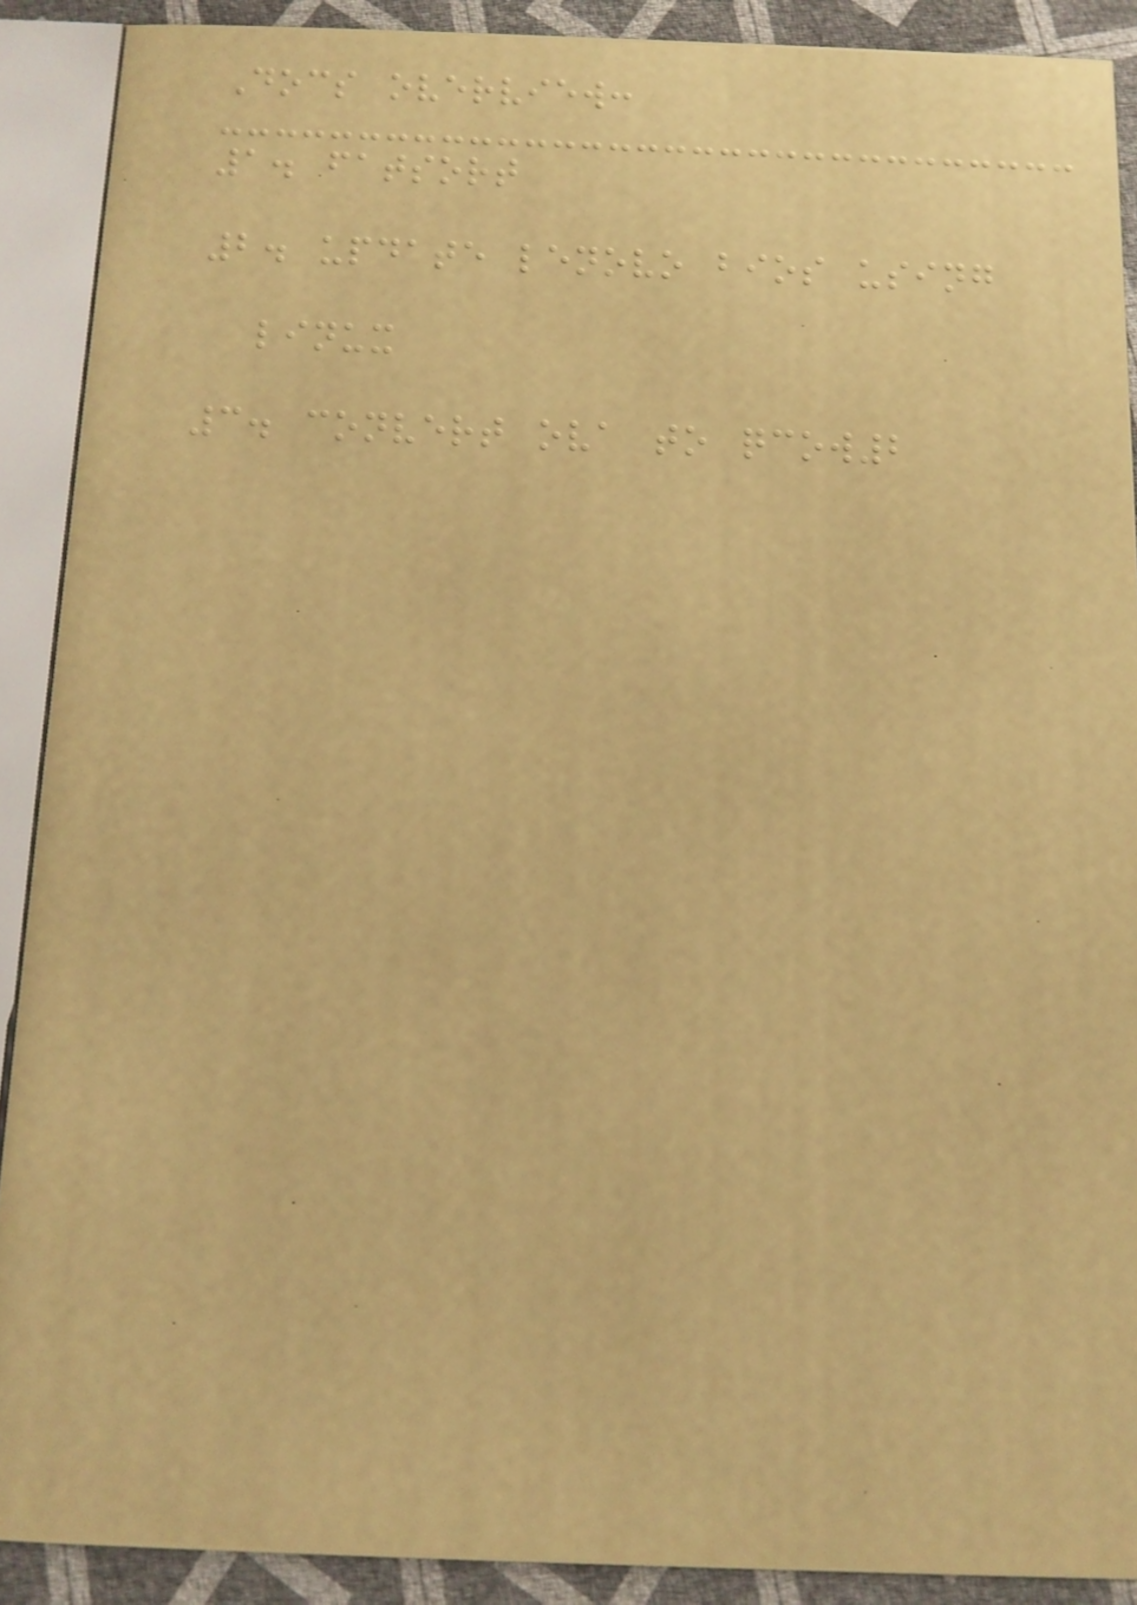Docs overview:
1. fatsort
2. update lenovo bios using
linux
3. convert ova to qcow2
